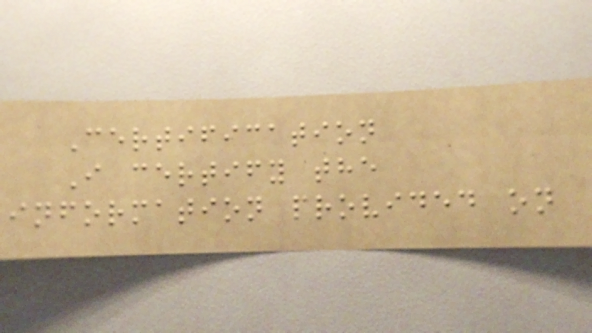Certification
I certify the
information provided on
